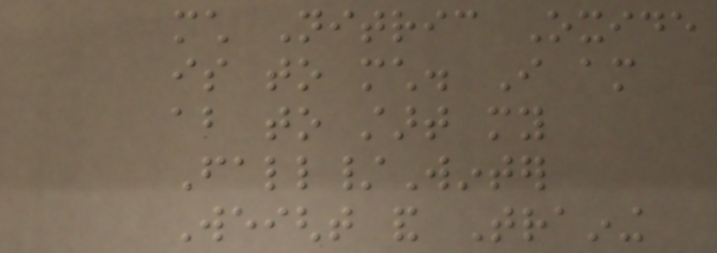much Nitric Oxide
is to much. I am
about to start my
Fall/Winter
Weight and Training
